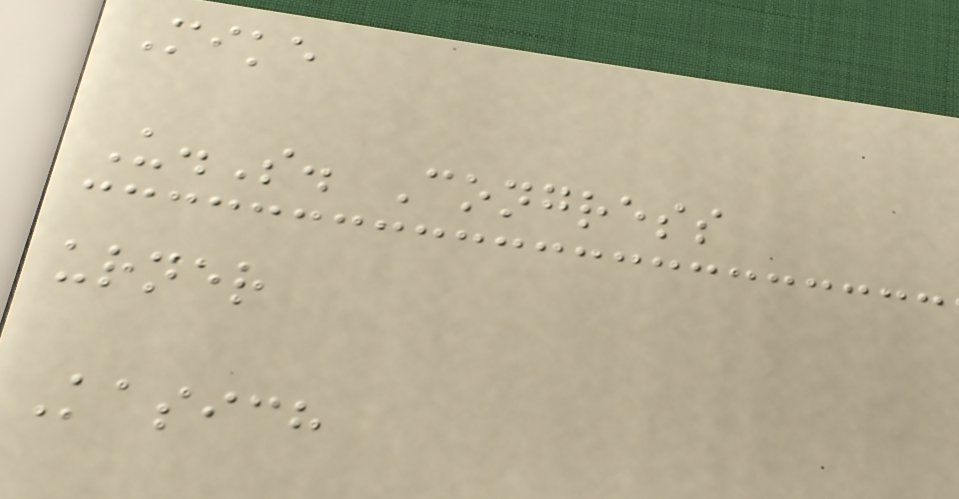Mike
U.S. Congress
urner
Kasich
